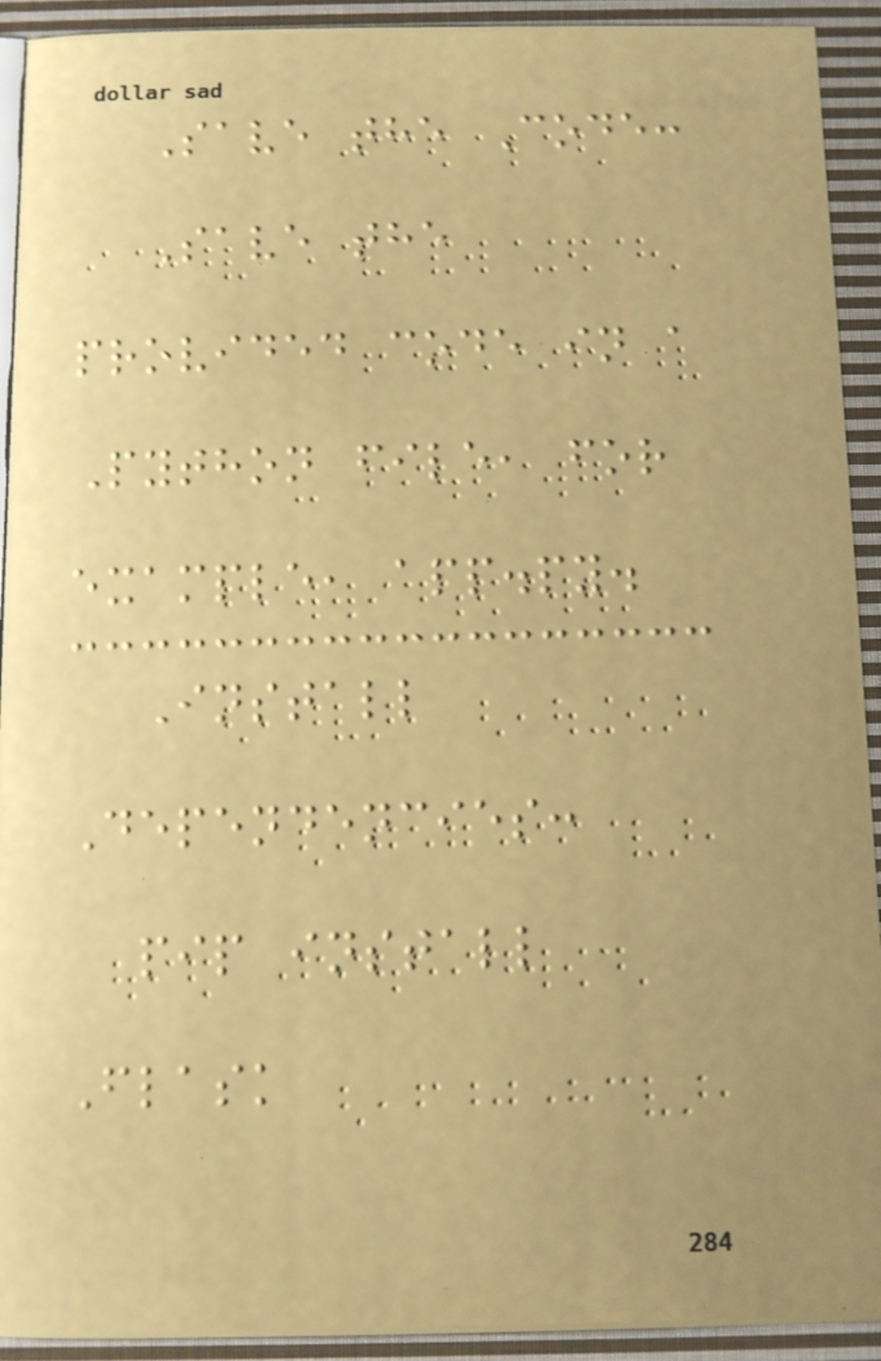Save the Code:
Save the
provided code in a
Python file, for
example, app.py.
Install
Dependencies:
pip install
Flask
